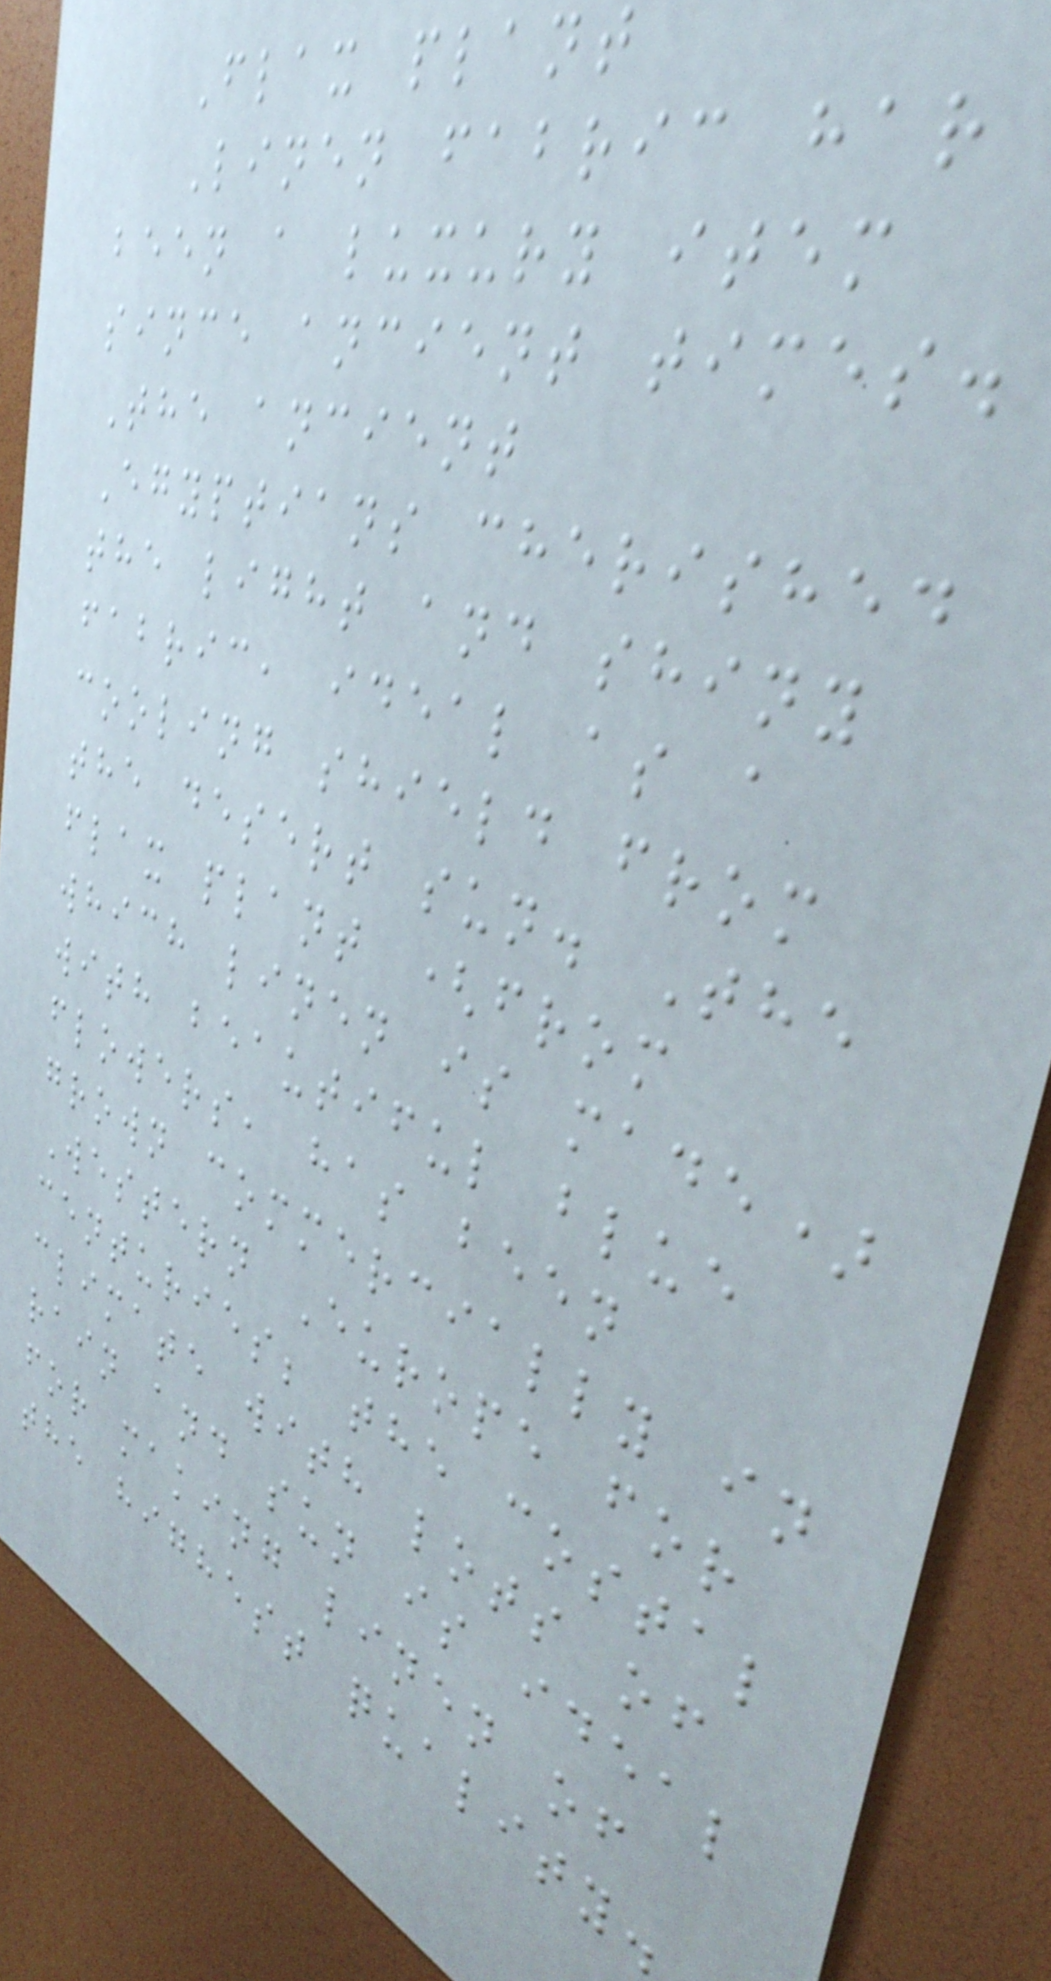Flax plant
Linen fabric har
been a luxury item
since ancient times.
The ancient
Egyptians cherished
the light and shiny
fabric, ideal as a
cooling shield from
the desert sun. The
flax plant (from
which linen is made)
with beautiful blue
flowers, has been
grown commercially in
Western Europe for
centuries; the costal
climate with lots of
rain and sun is ideal
for making linen of
the highest quality.
